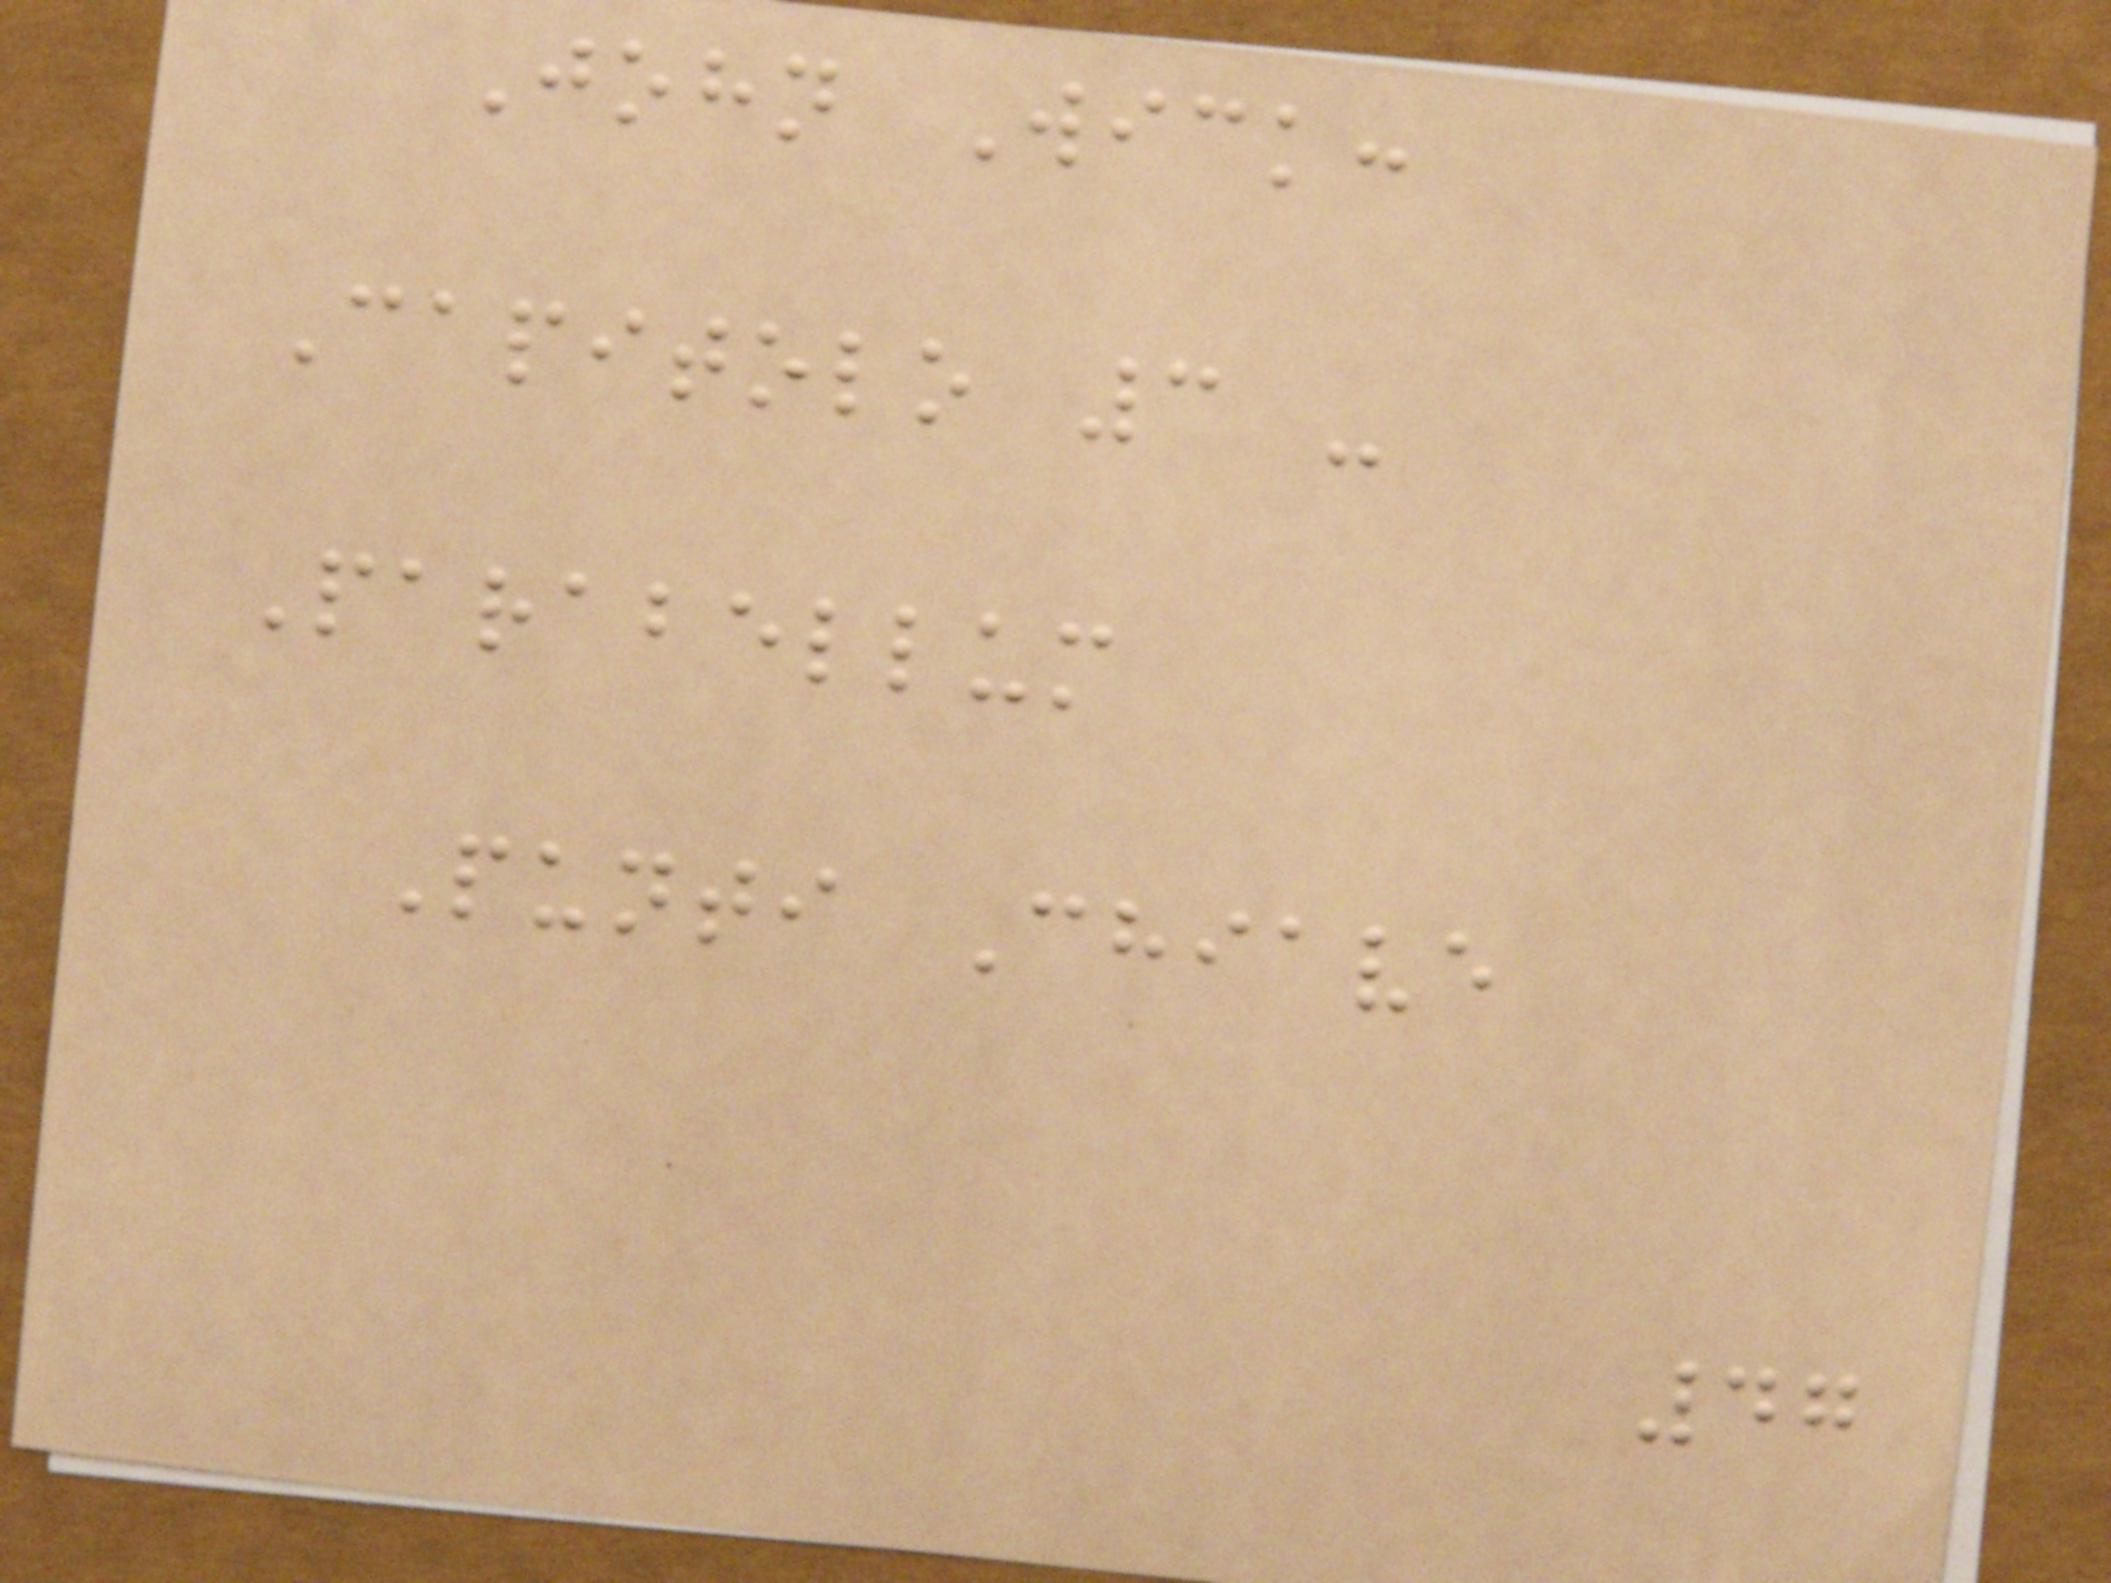John Wick:
Capitolo 3 -
Parabellum
Punti Chiave
47
